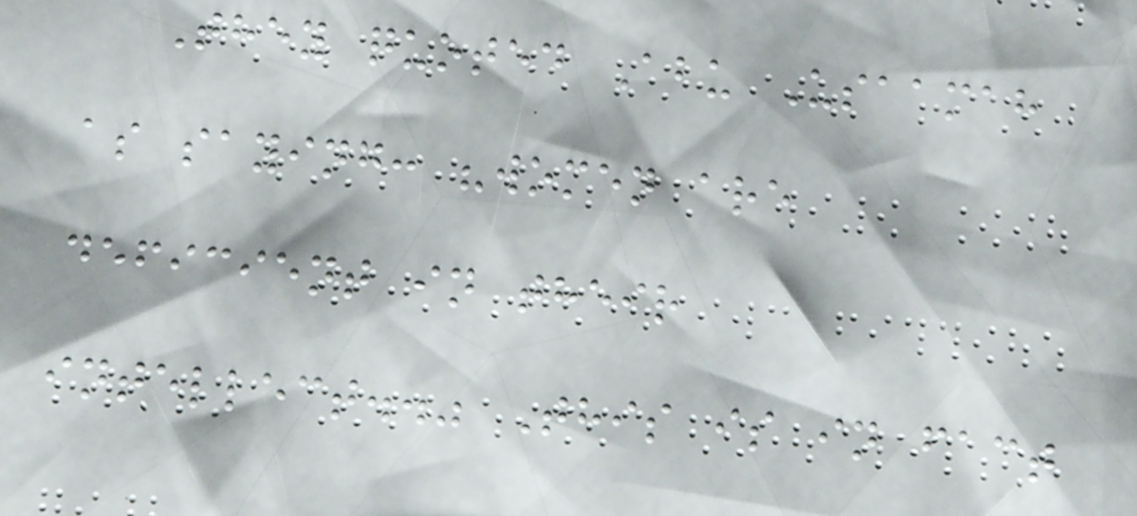They quoted Abu Usaamah
as saying: "women are
deficient in their
intellect.." This is in fact
